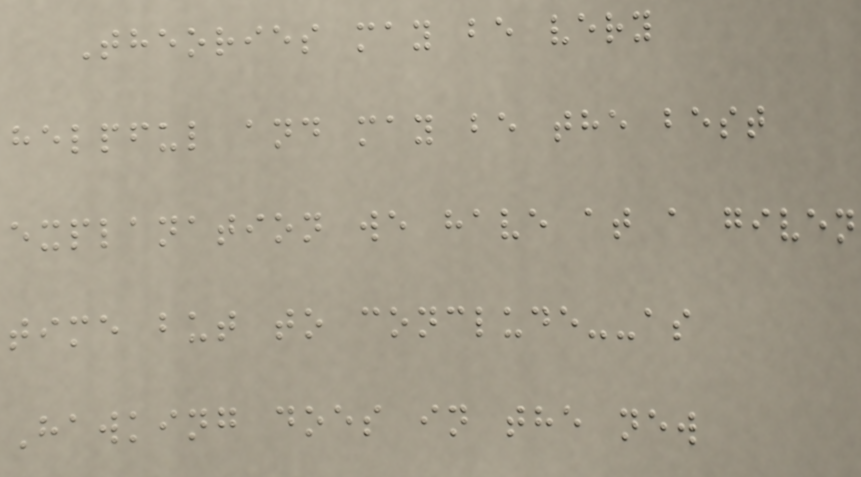Theories may be very
helpful and may be the best
explanation we have at a given
time but to conclude--as
Hawking does in the new
